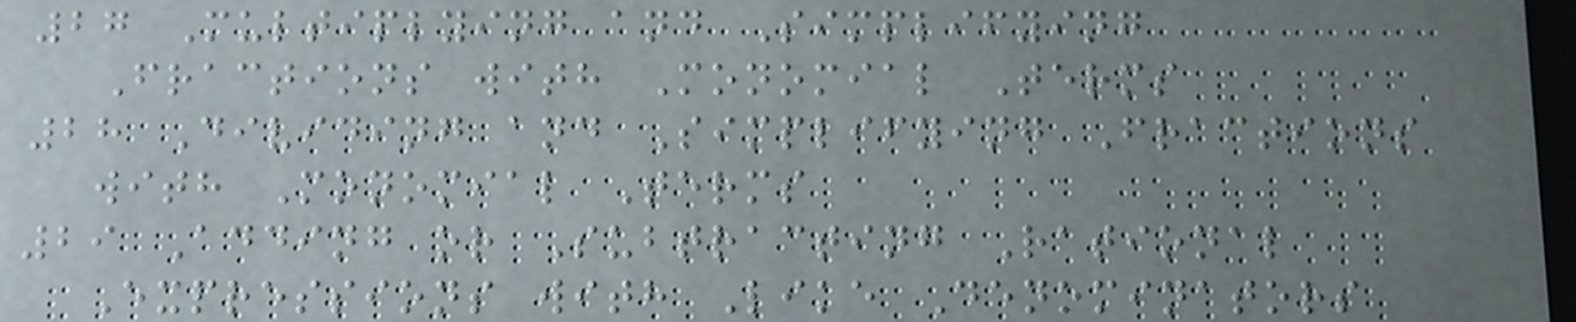27 Multiplying and Simplifying
Fractions with Monomial Terms
28 Dividing and Simplifying Fractions
with Monomial Terms
29 Adding or Subtracting Rational
Expressions with Like Denominators
